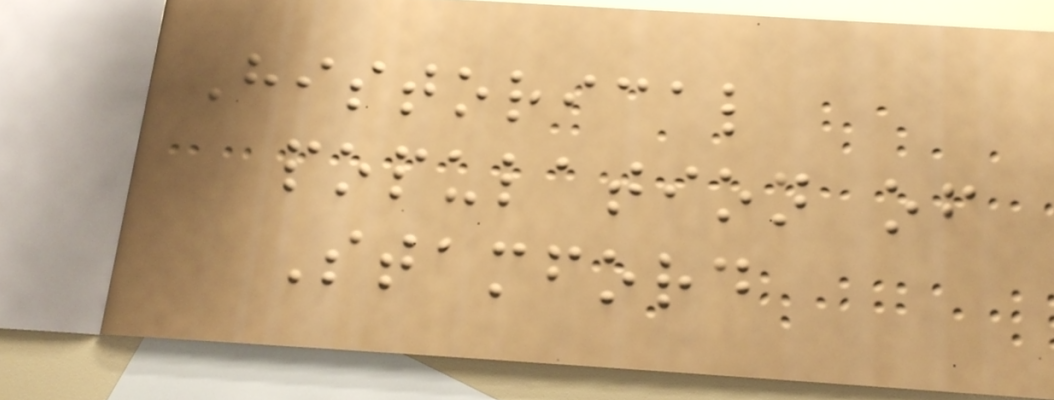Historical
population of
Stamford
